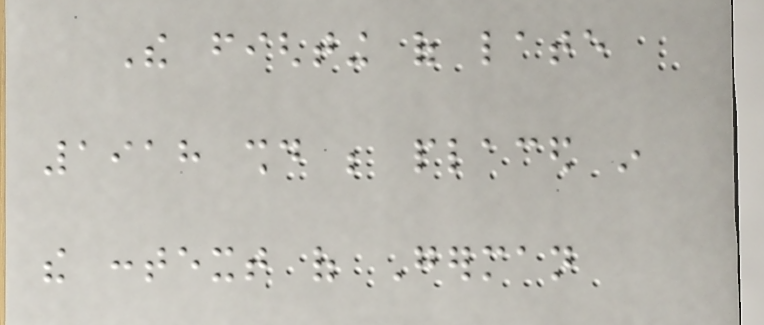The fighting of late
1918 should be placed in
the context of German
